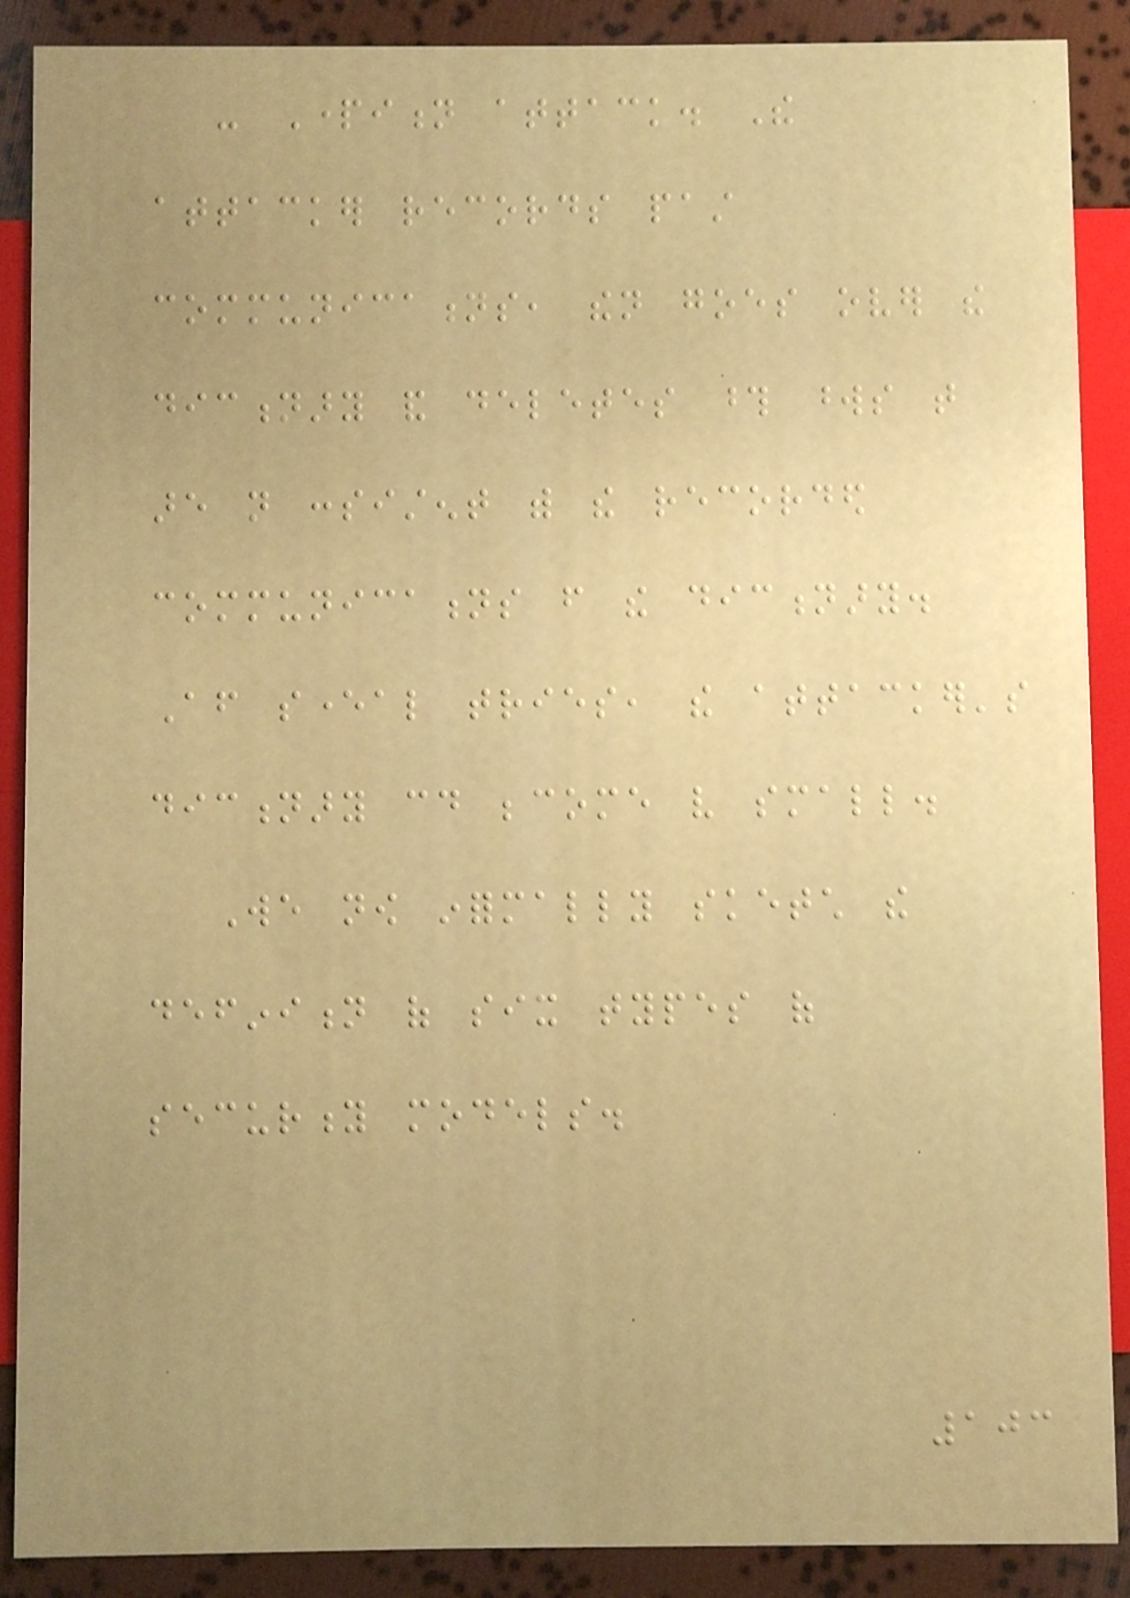- Partition attack. The
attacker records past
communications, then goes over the
dictionary and deletes those words that
are not consistent with the recorded
communications from the dictionary.
After several tries, the attacker's
dictionary could become very small.
We now informally sketch the
definition of six types of
security models.
103
